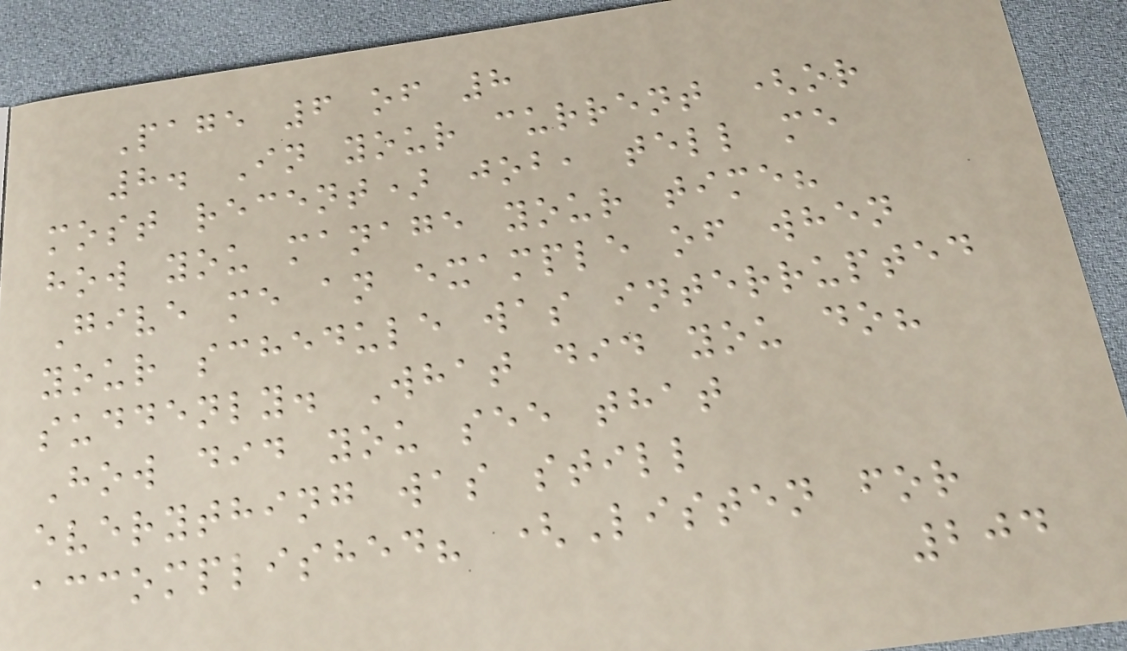Page 6 of 8
8. In your current (or
most recent) job, tell me
how you manage your time?
Give me an example of when
your schedule was interrupted
suddenly. What did you do?
How did you see that
everything was still
accomplished? (Listen for
204
